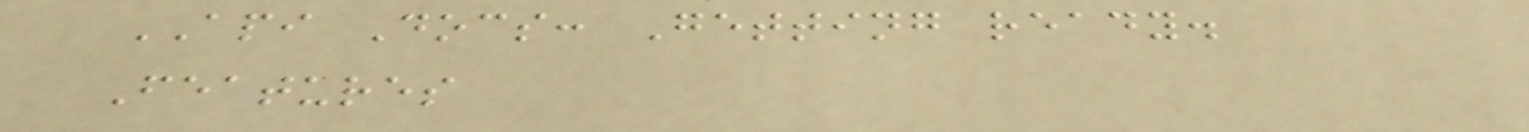API Docs: Getting ready.
Features
